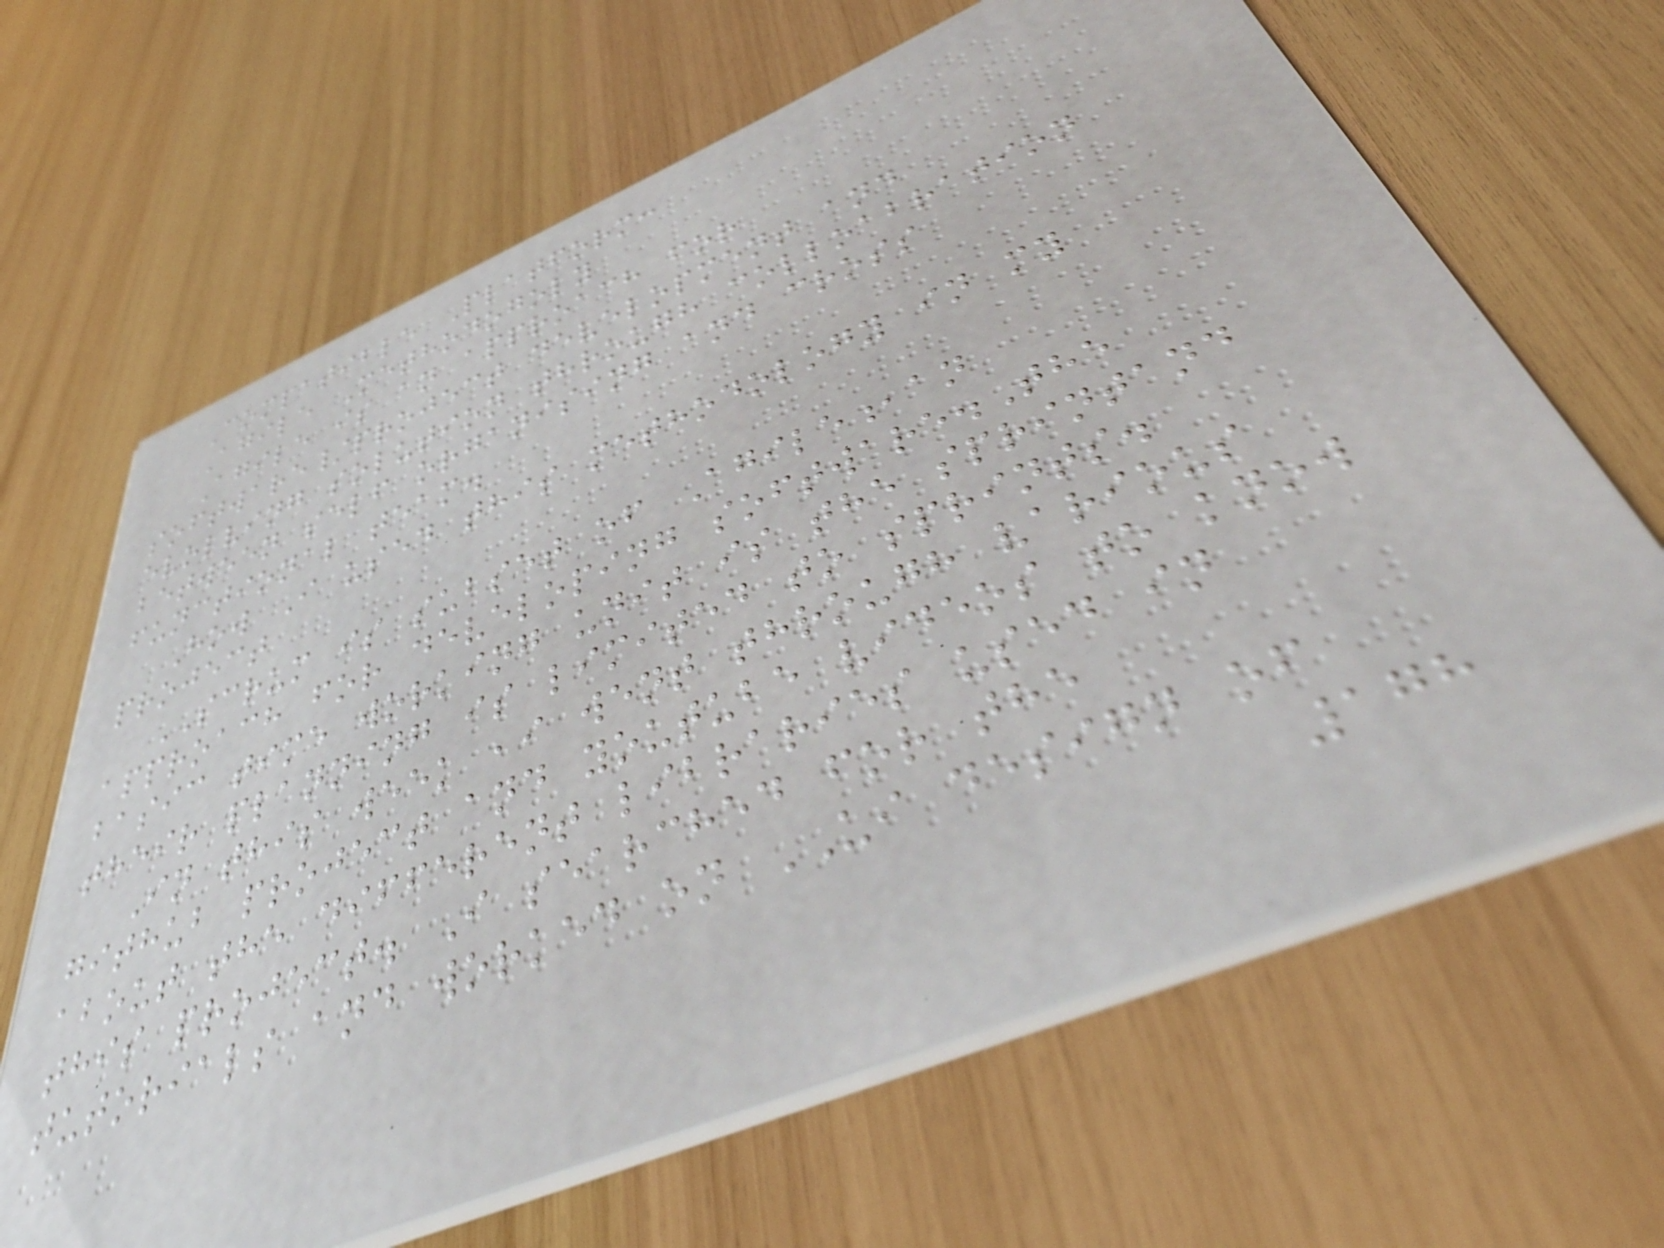Compatible Platform:
Agile Methodogoly
Agile is an approach for
software/project development and
evolving solution through colloabration
between self organising and cross
functional team.
How I used this methodology in my
project
SCRUM is subset of Agile,an
approach for developing software.The
basic time working unit is the sprintand
their planning is limited to sprints.
In this week ,i went through various
github project and youtube videos to know
about the different libraries used in
this project. I searched for the
tutorials and worked on UI design of
178
